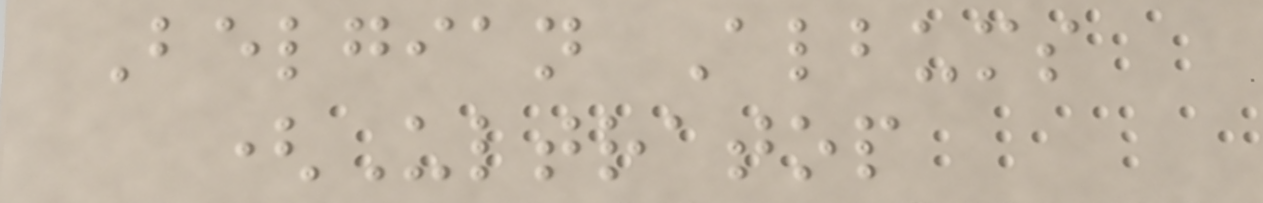Belgian Albums
(Ultratop
